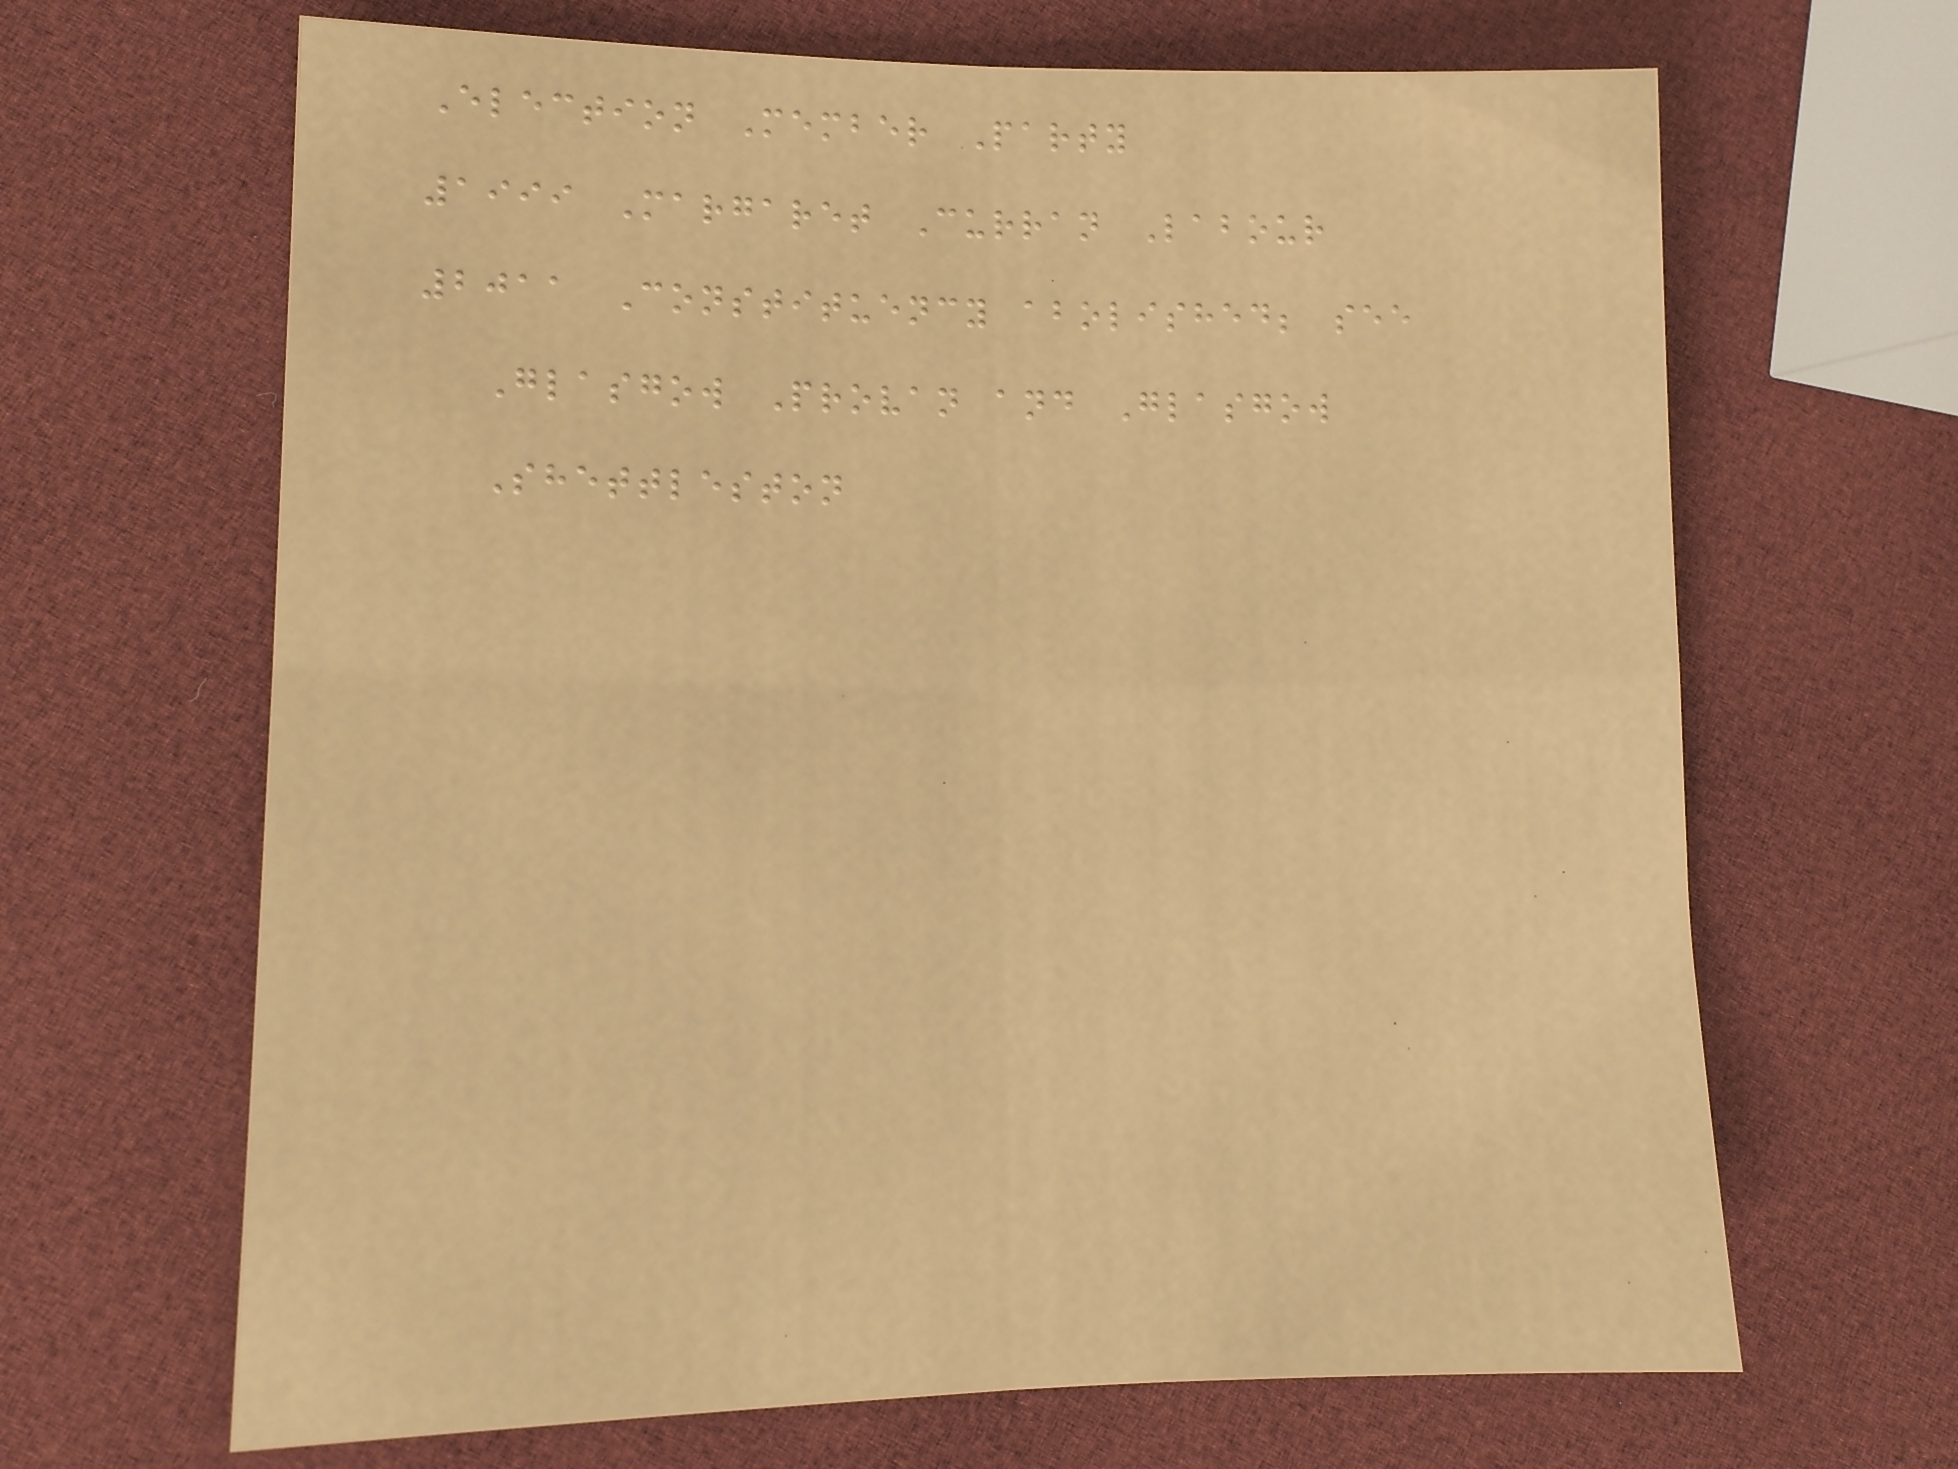Election Member Party
1999 Margaret Curran Labour
2011 Constituency abolished; see
Glasgow Provan and Glasgow
Shettleston
